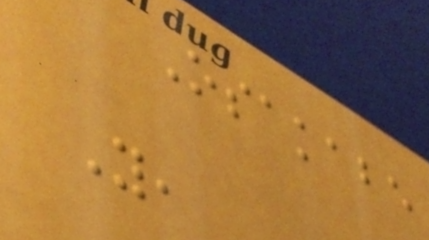Osakabe
Y,
